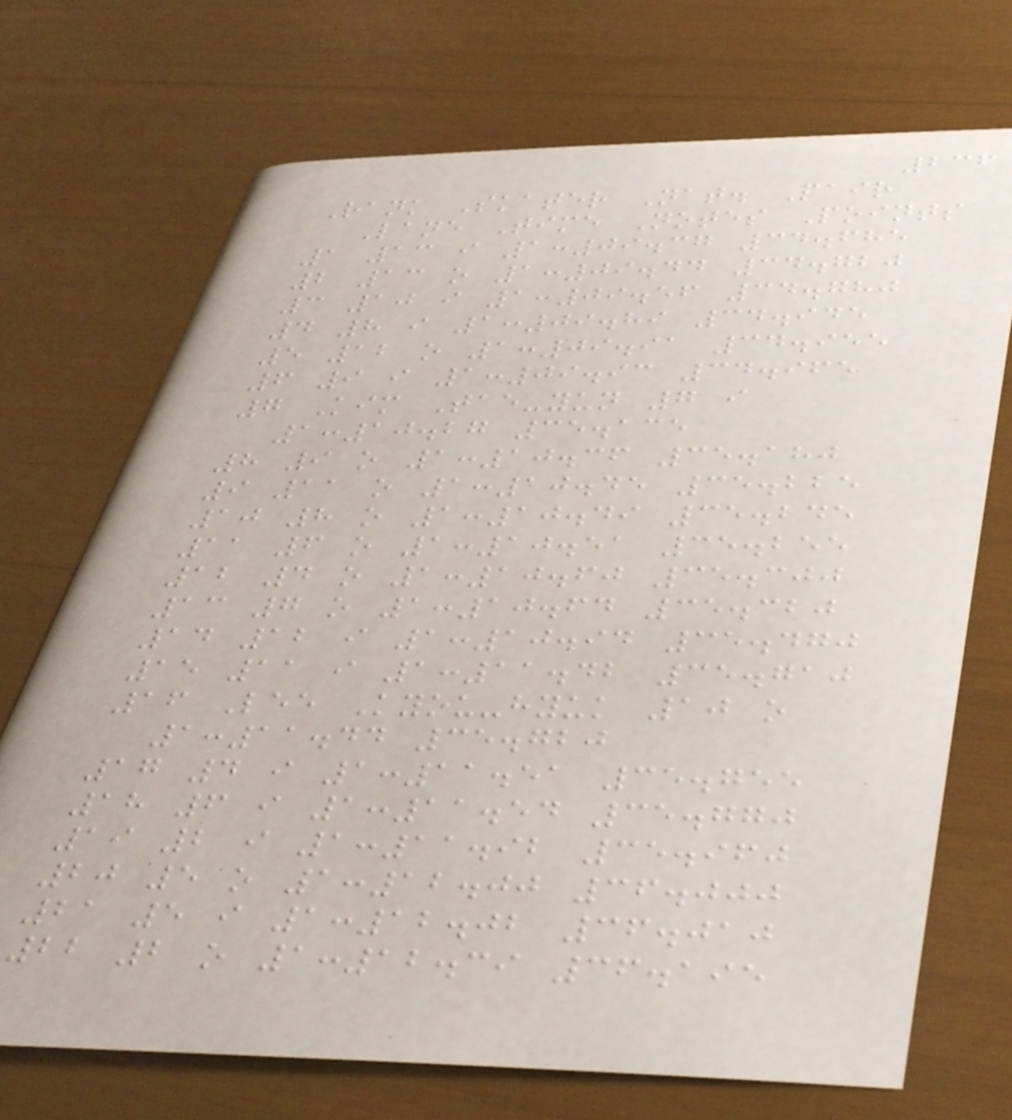236
Rank Skater Nat. Pair
Lane Time Notes Points
1 13 i 1:09.37 34.685
2 13 o 1:09.44 34.720
3 10 i 1:09.56 34.780
4 8 i 1:09.89 34.945
5 12 o 1:09.91 34.955
6 9 i 1:09.93 34.965
7 Kim Tae-yun 7 i
1:10.27 35.135
8 9 o 1:10.36 35.180
9 11 o 1:10.45 35.225
10 8 o 1:10.49 35.245
11 6 o 1:10.51 35.255
12 4 o 1:10.60 35.300
13 7 o 1:10.64 35.320
14 12 i 1:10.94 35.470
15 11 i 1:11.42 35.710
16 Lee Kyou-hyuk 10 o
1:11.44 35.720
17 4 i 1:11.51 35.755
18 6 i 1:11.54 35.770
19 2 i 1:11.92 35.960
20 5 o 1:12.00 36.000
21 5 i 1:12.02 36.010
22 2 o 1:12.39 36.195
